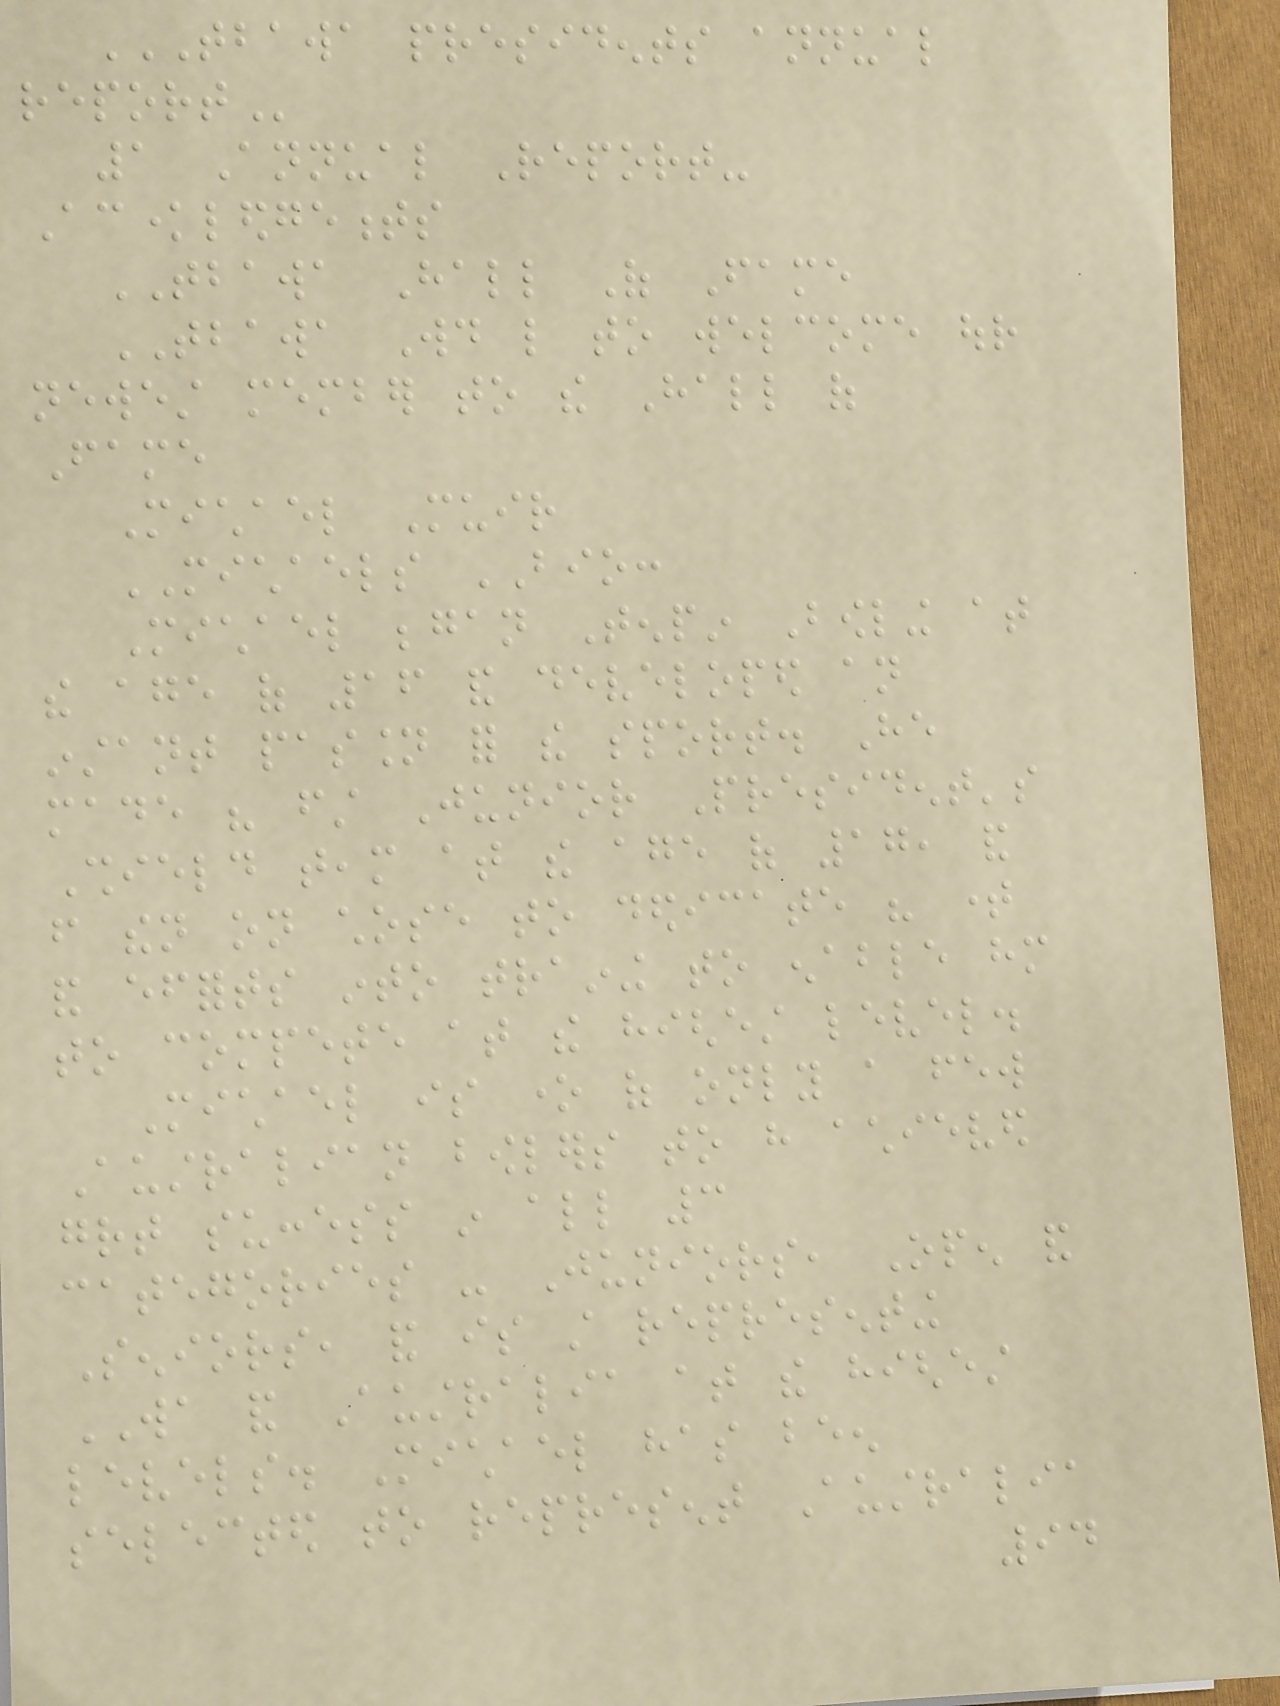TBAWA PRESIDENTS ANNUAL
REPORT
1 Annual Report-
Acknowledgements
TBAWA Hall Of Fame
TBAWA Would like to welcome our
newest member to the Hall of
Fame
Michael Muir
MICHAELS BIO:
Michael began Tenpin Bowling at
the age of 16 and developed an
instant passion for the sport. He
made his first Junior President's
Shield team at the age of 17, and
from then on chose to dedicate his time
and efforts into training to enable him
to compete at the highest level.
Michael is one of only a few
Australian bowlers to have achieved
great success in all 3
categories - Juniors, Open and
Seniors, and is still representing
WA and Australia at the highest
levels. Michael has been
selected to represent Australia
94
